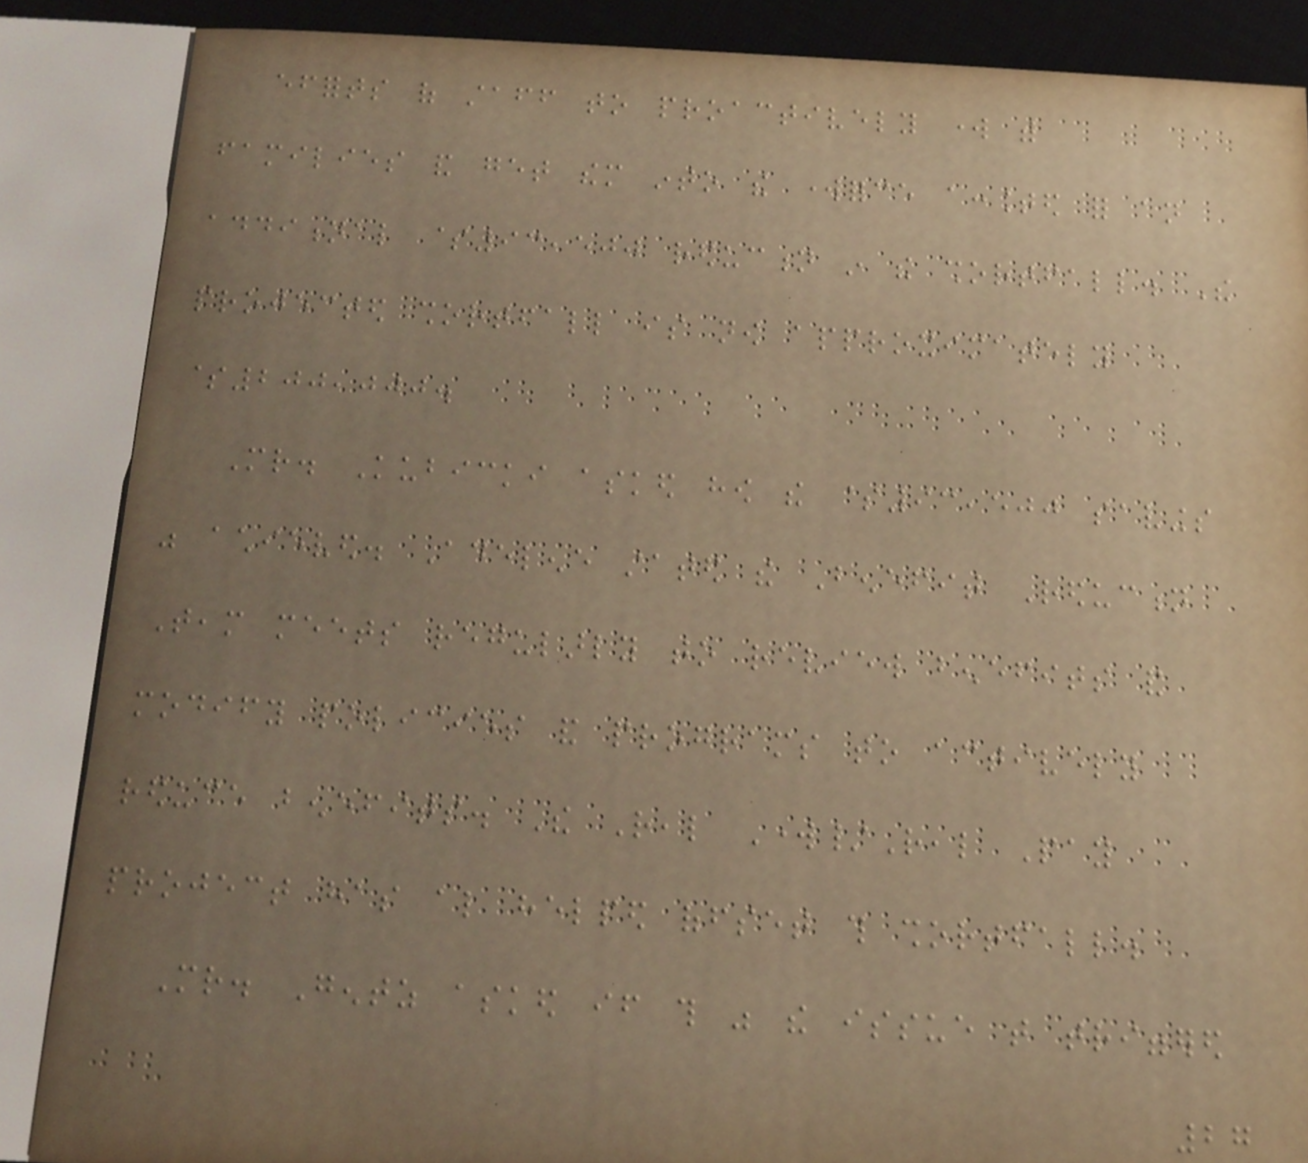efforts of staff to proactively work with
families and get them into the workforce accounted for an
additional $93,500 reduction in the shortfall. The
projected shortfall is now approximately
$200,000.
Mr. Kubicki asked how the $93,500 savings
was achieved. Adelene stated the Benefit Reduction
Team meets regularly to review benefits and
modify policies and programs to actively
reduce benefits. The Real Work/Real Pay
project has also helped offset this shortfall.
Mr. Gentz asked if this was the issue that triggered
27
